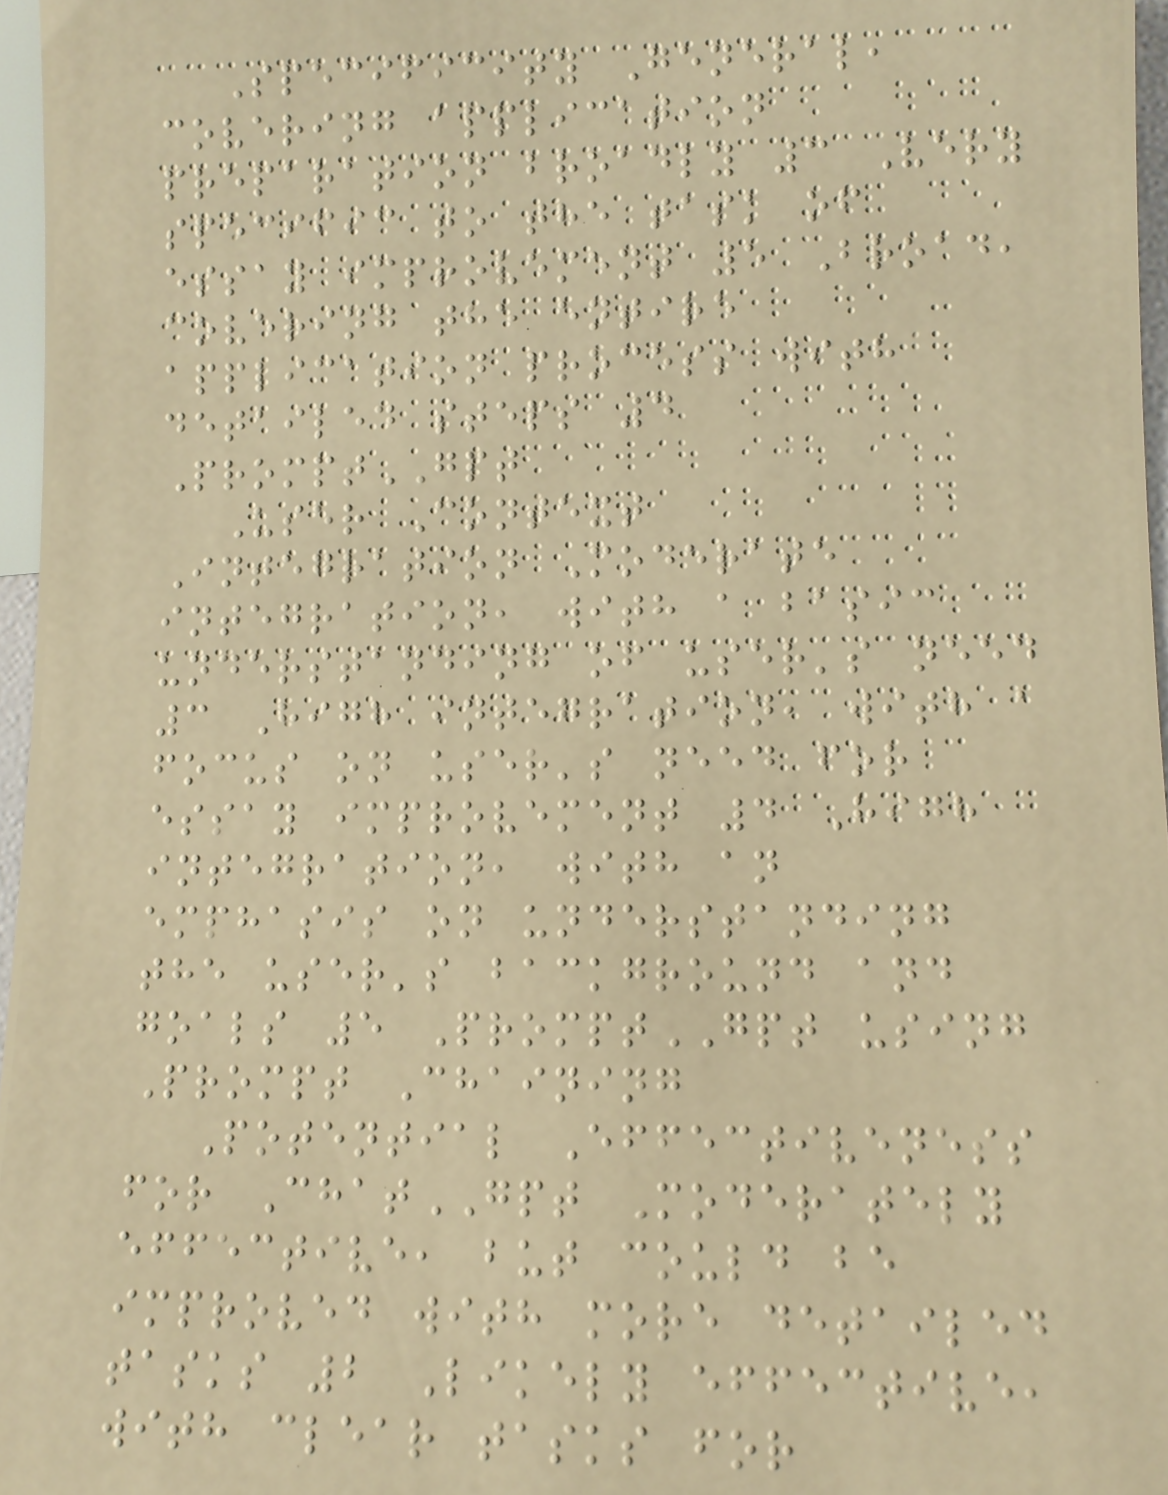Specificity General,
covering application
preparation broadly 3 Very
specific to the task of
essay improvement 5 Broad,
covering the entire
application process with
detailed steps 4
PromptGPT
User Context
Integration Moderate
integration, with a basic
understanding of user's need
3 High integration, with a
focus on user's need for
essay improvement 4 High
integration, with an
emphasis on understanding
the user's background and
goals 5 PromptGPT using
Prompt Chaining
Potential Effectiveness
for ChatGPT Moderately
effective, but could be
improved with more detailed
tasks 2 Likely effective,
with clear tasks for
